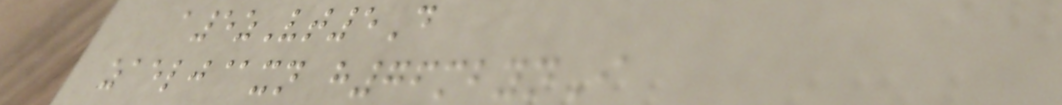a5zVt5D
zaelj@xn h76mbynI
